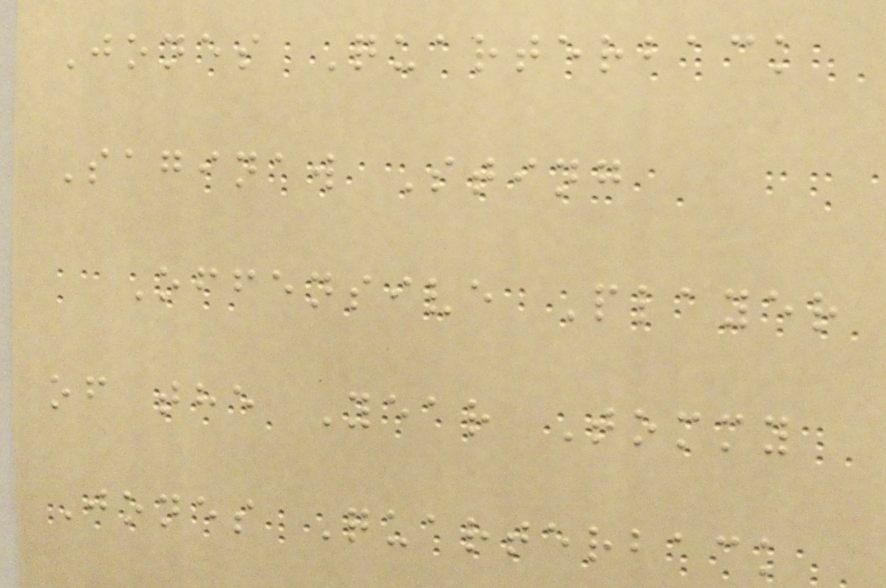Jones Quarterback
Saginaw Sting
Offensive Player
of the Year Tommy
Jones Quarterback
